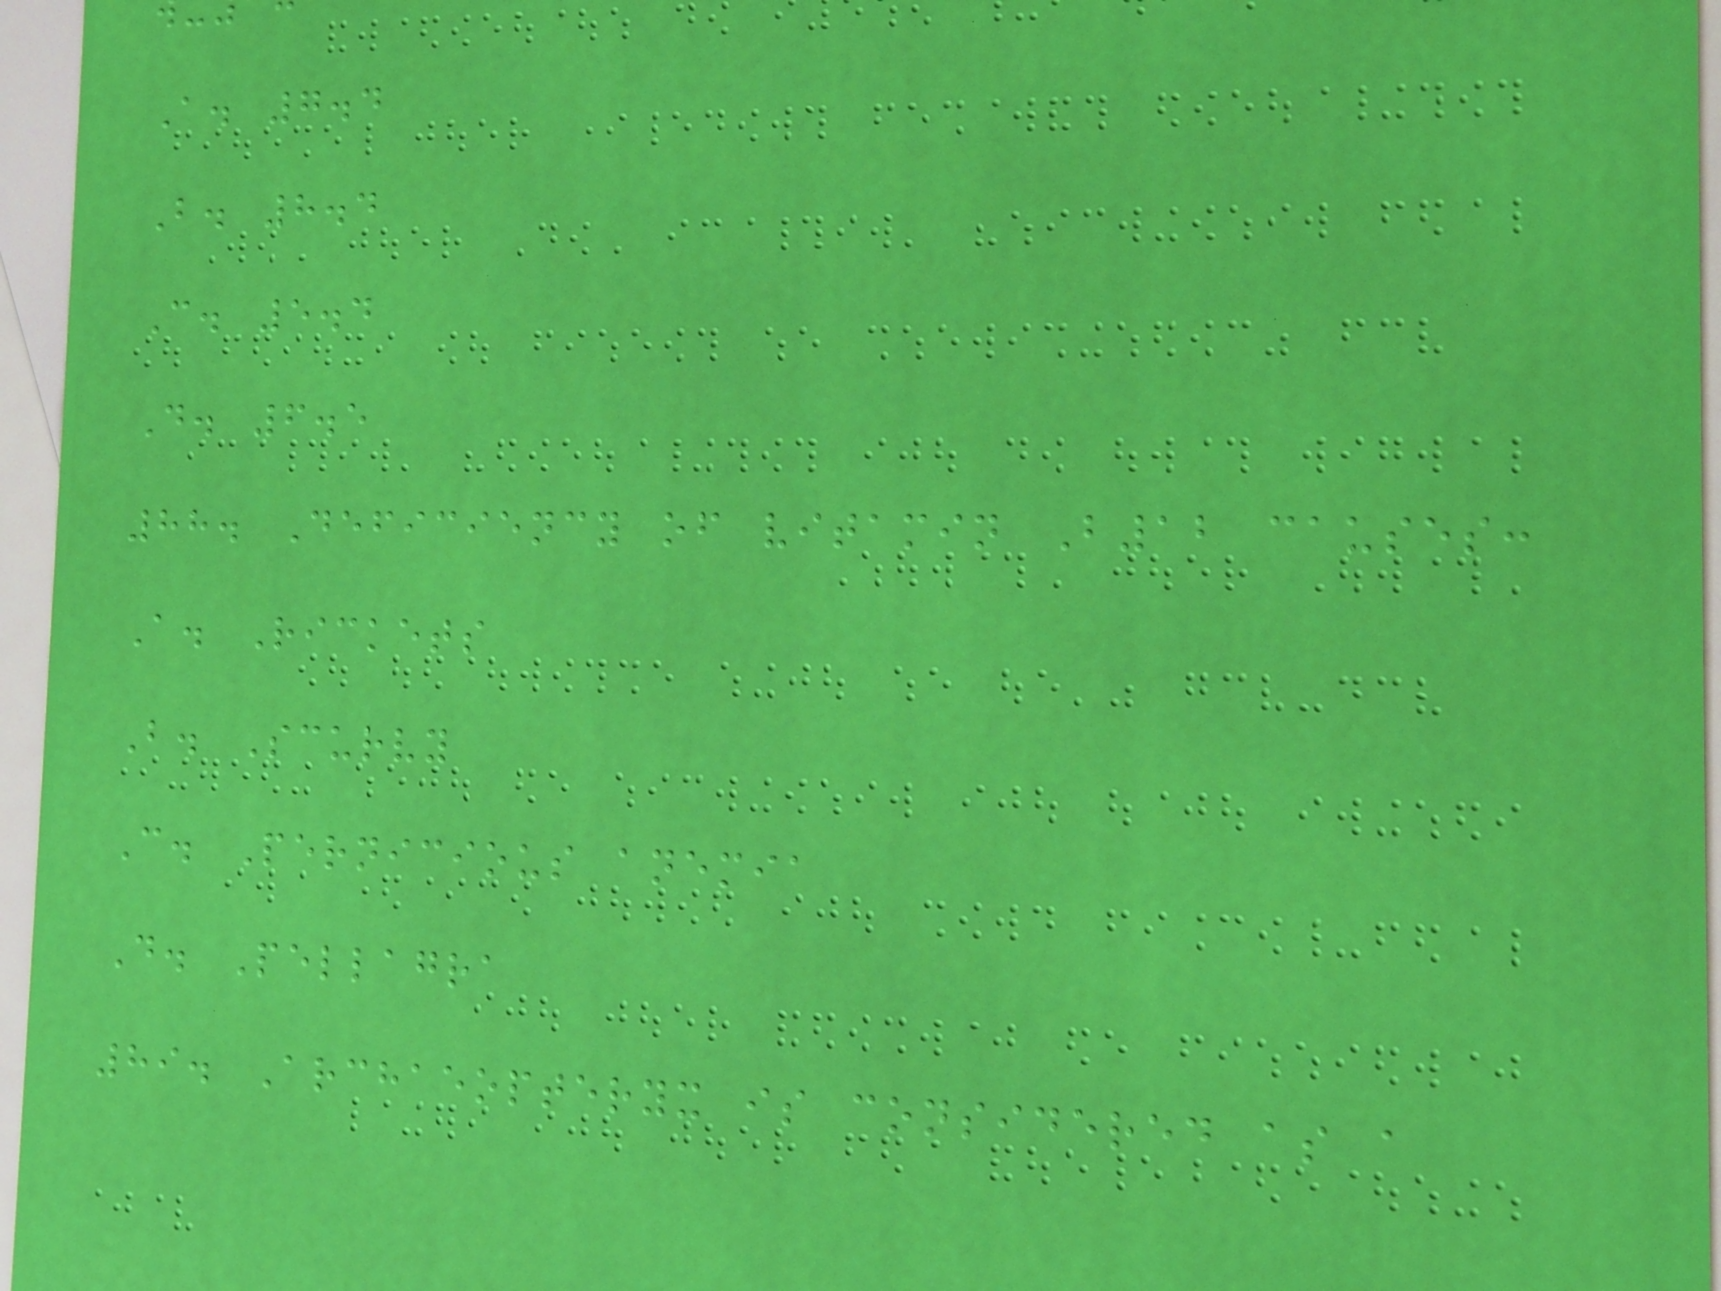A. 7.4
B. 8.4
C. 5.4
D. 6.5
88. Deficiency of vitamin B12 causes:
A. Rickets
B. Scurvy
C. Pernicious anemia
D. Pellagra
89. Archaeopteryx is considered as a
